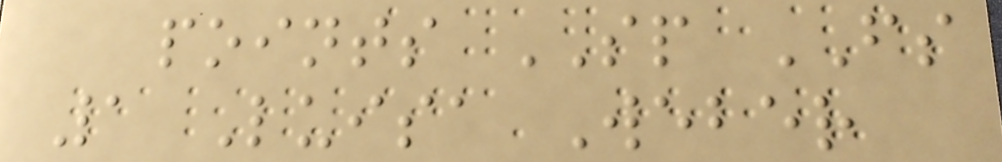points SP FS
1 Luisa Weber
